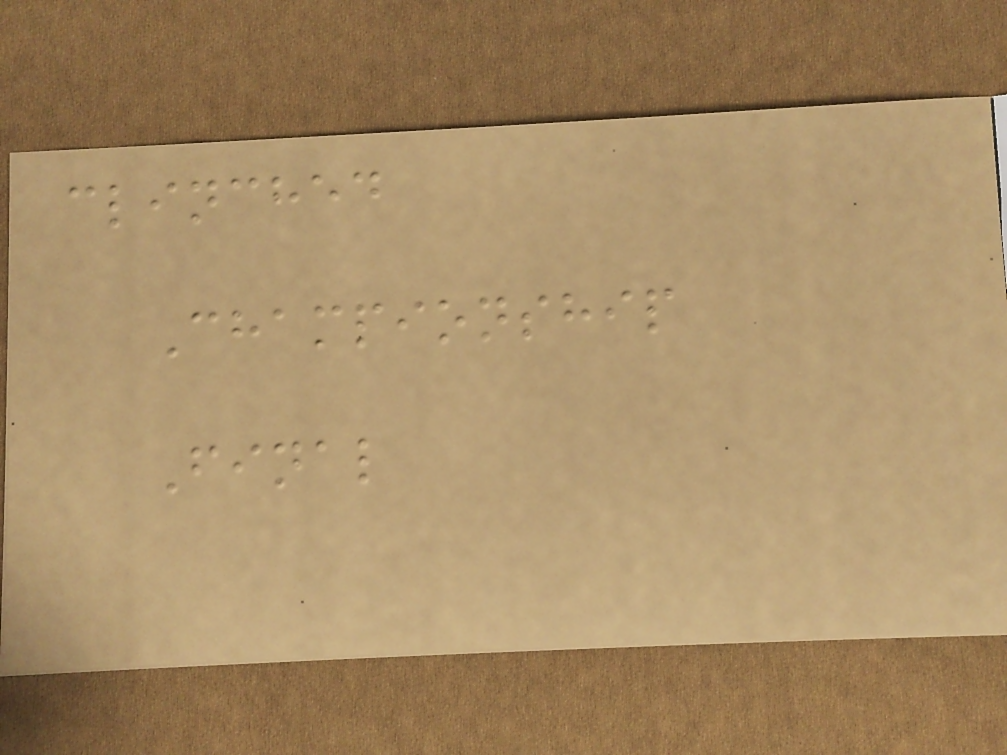clinched
Championship
Final
